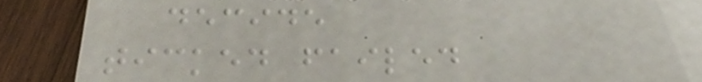decide
ticked failed
